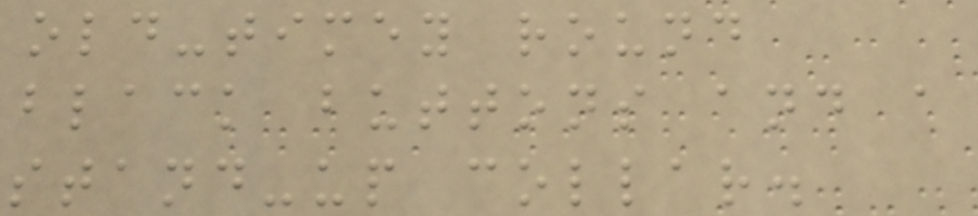old-timey round
black buttons and a
stand-up collar.
